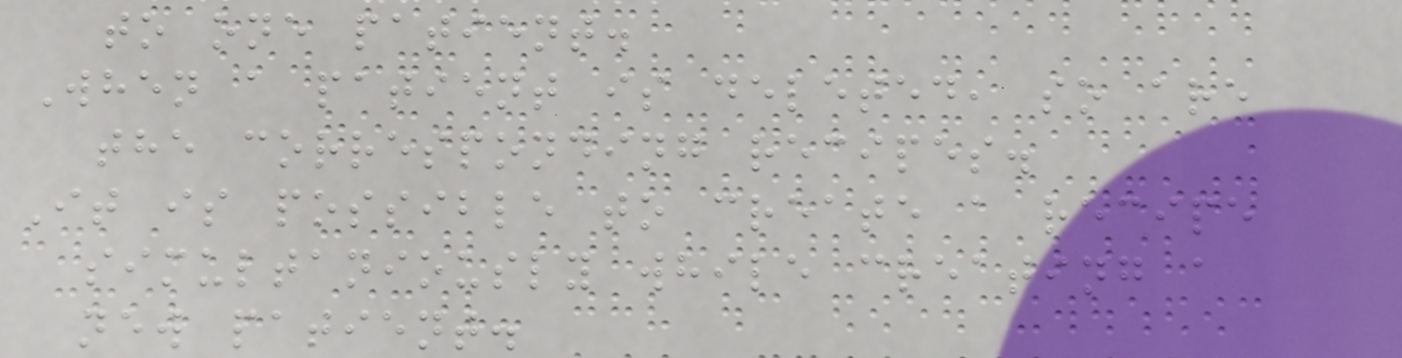to one patient.
When a patient is deleted, so are
the corresponding recipes.
It is possible to create a recipe
simultaniously while creating a
new patient.
